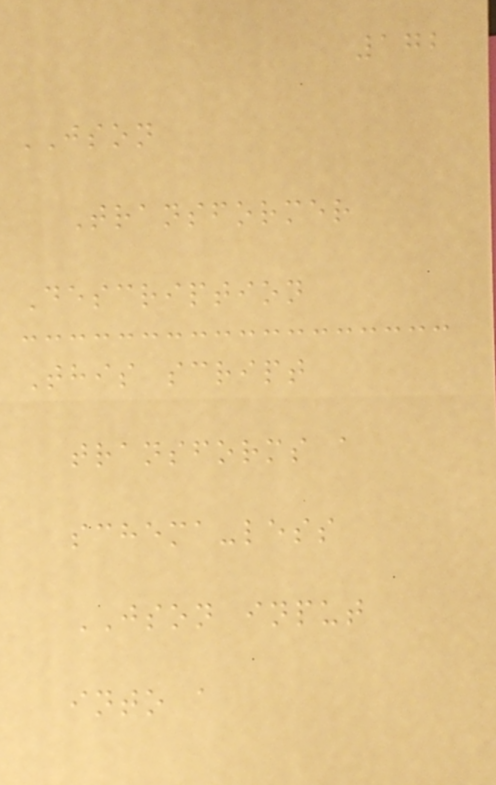172
JSON
Transformer
Description
This script
transforms a
schema-less
JSON input
into a
